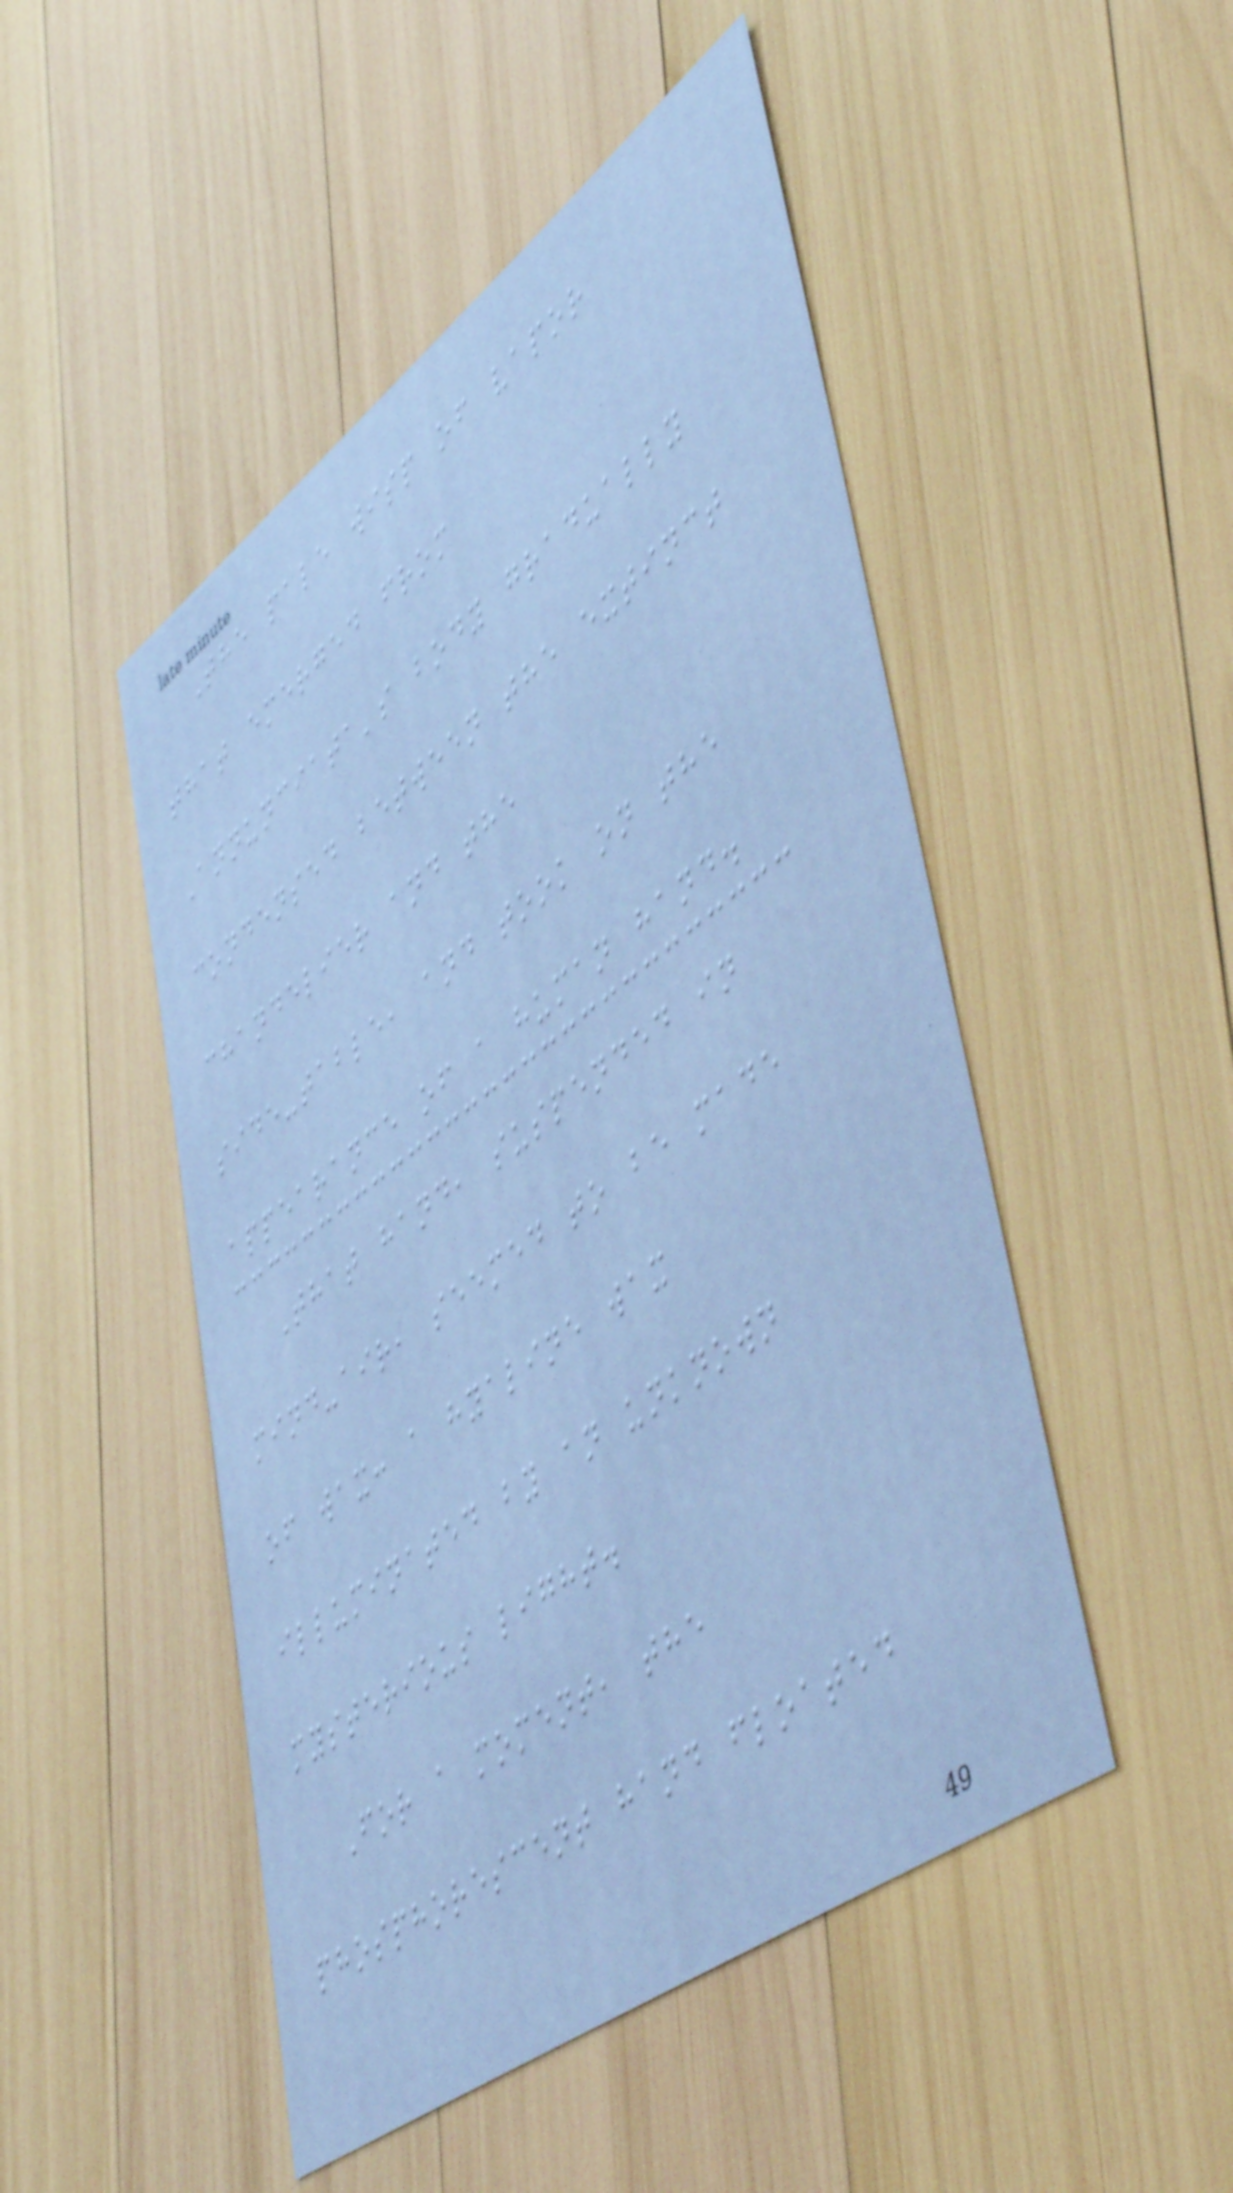The pale wisp of vapor
that emerged from
Annunciata's body gradually
condensed between the extinct
chandelier and the
side-table, and took on the
appearance of a human hand.
That hand, suspended in
mind-air, seemed to be made
of wax: a hyaline wax
illuminated by an unknown
mysterious light.
For a moment, the
phosphorescent hand floated
